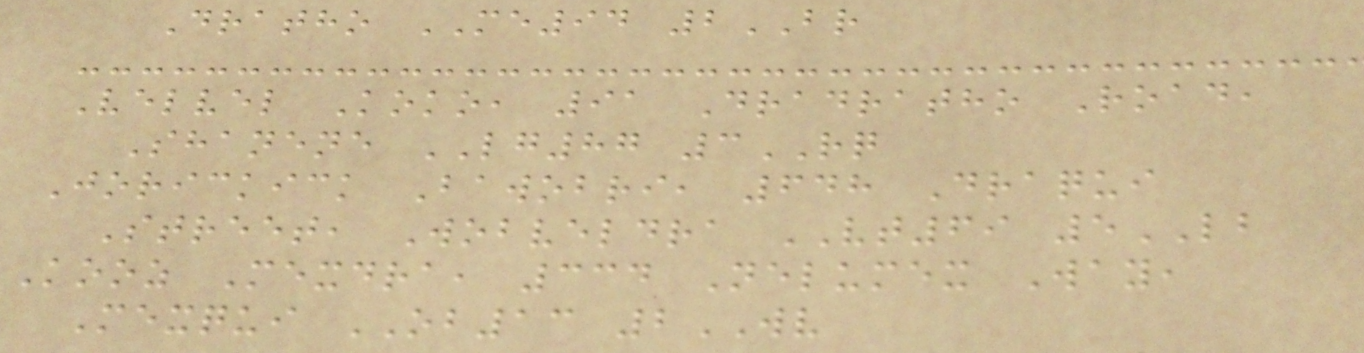Dratho ME94 2BR
Velvel Koko, 91 Dradratho Road,
Shanene LG87 3RQ
Jorickick Bawobri, 648 Draqui
Street, Wobveldra VT69 5LB
Kooz Mexdra, 334 Nelumex Way,
Mexqui OB13 2WV
